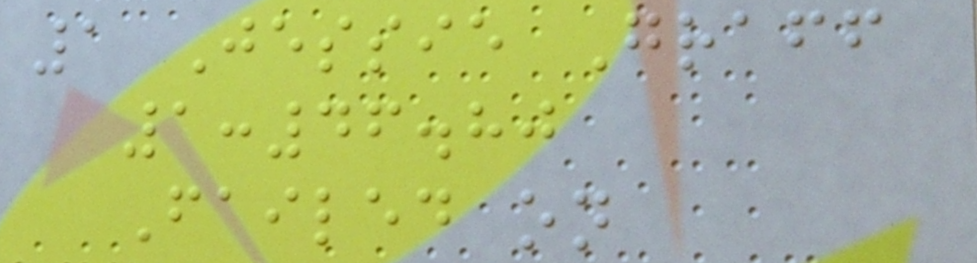1 Jessie Graff
1:46.80
Failed on
